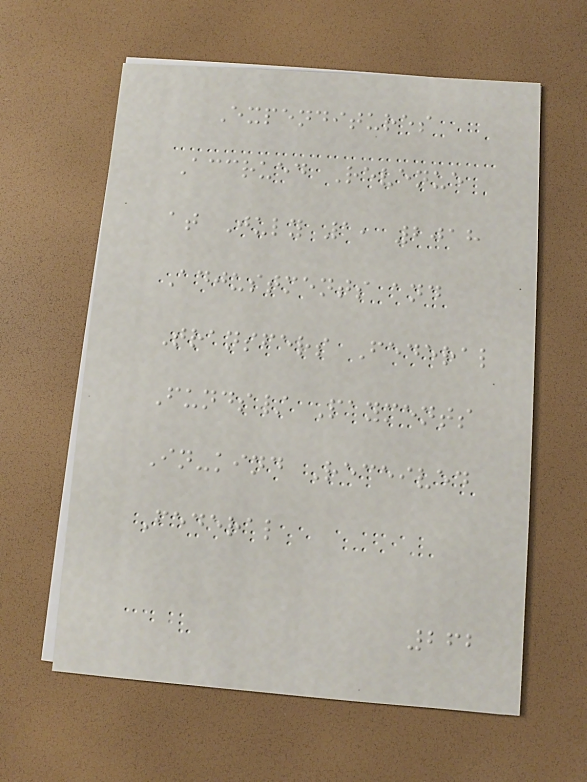Expenditures
Accrued Revenue
at July 1, 2018
Adjustments and
Transfers Federal
Funds/ Payments
In-kind Received
Federal
262
